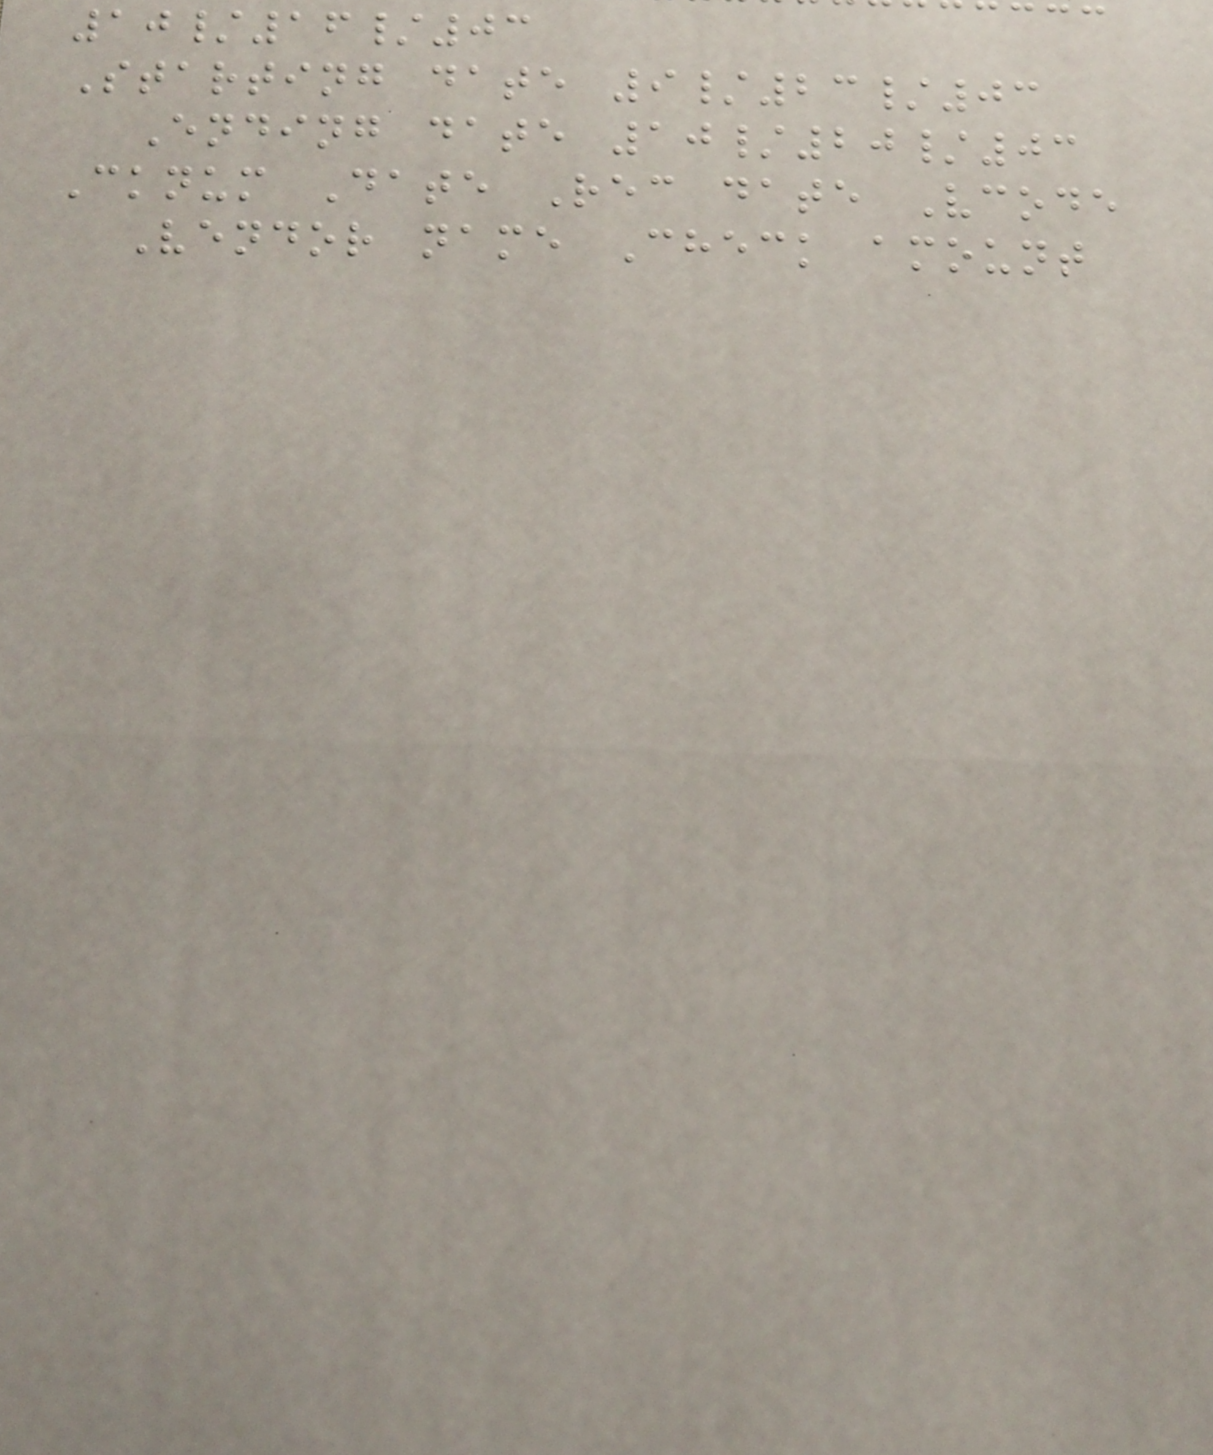10/16/03
Starting date 9/23/03
Ending date 10/20/03
Cknum Date Rec date Vcode
Vendor name Check amount
